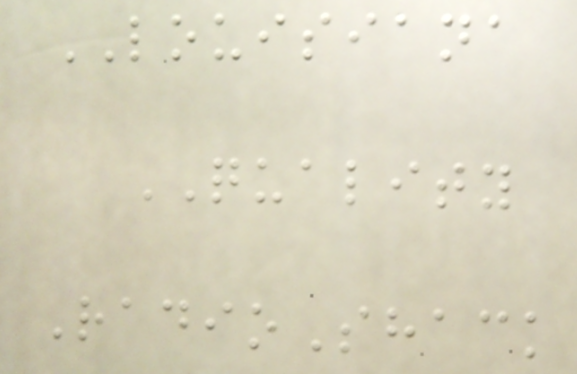LOUISIANA
QUALITY
RadioShack
